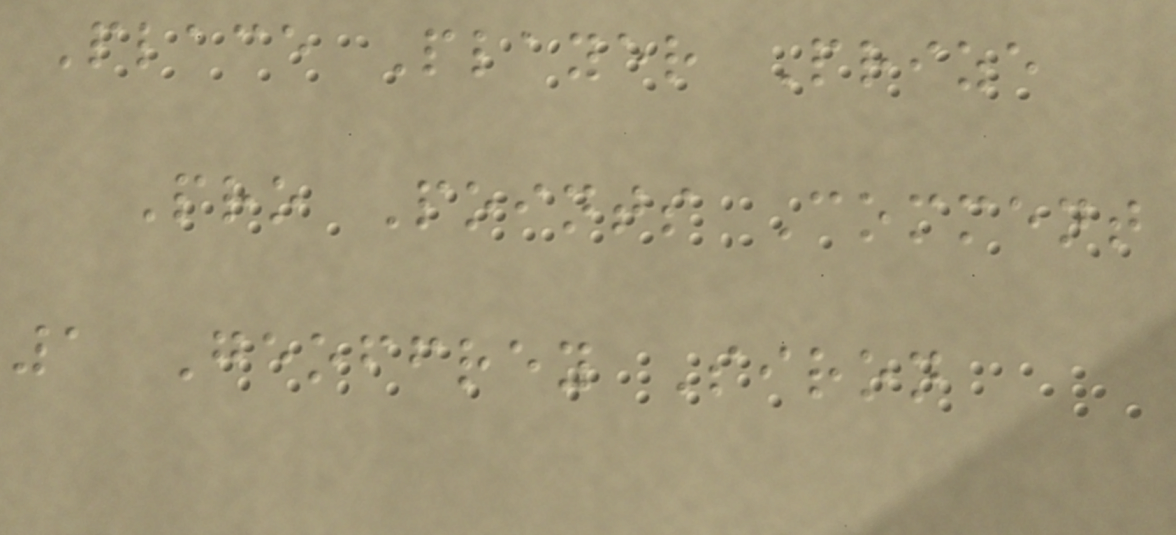Place Player Prize
Pro Points Comment
1 Geoffrey Siron
